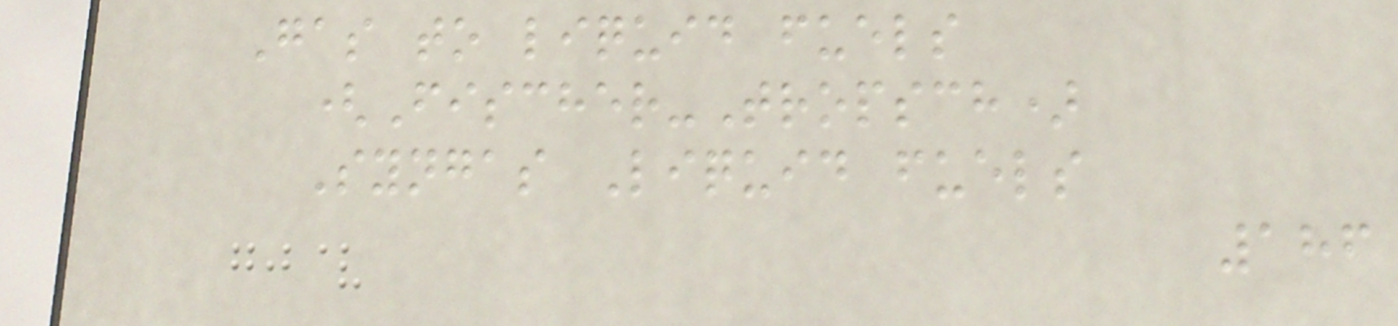Gas to liquid fuels
(Fischer-Tropsch)
Syngas Liquid fuels
186
